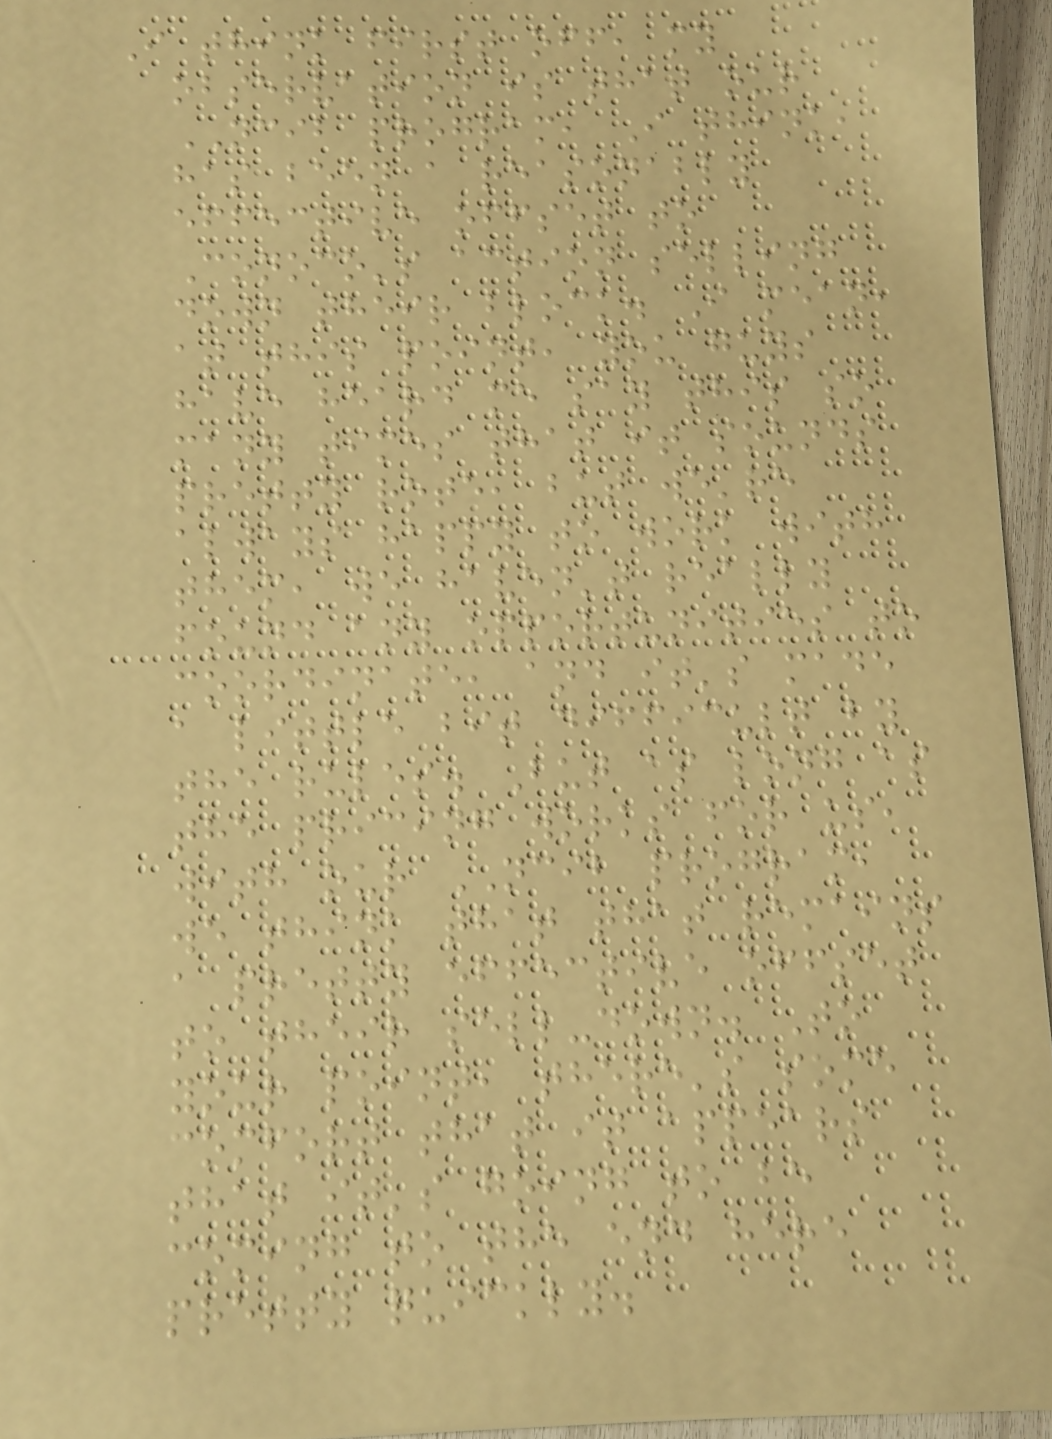I think first off, my
observation is that our
NCIB program, I think,
has been a reasonably
effective offset to
Conoco's action selling
down their block. I mean,
at this point, you guys
have heard me say this so
many times that it sounds
pretty rote, but we're
always happy to work with
them, we haven't really
found any opportunities to
coordinate, and it's made
a little bit difficult by
the rules. But as long as
the pricing works for us,
with our NCIB program,
we think that that remains
a pretty effective offset
to their sell-down. To
your point, there's some
comfort that it appears
that it's going to be
coming to the end here
pretty quickly.
